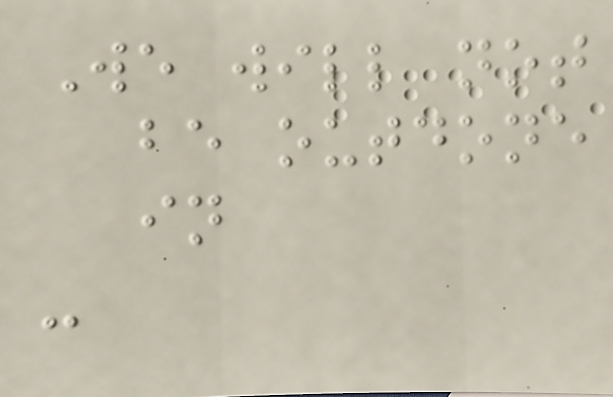We will not
be outdone
in
-
